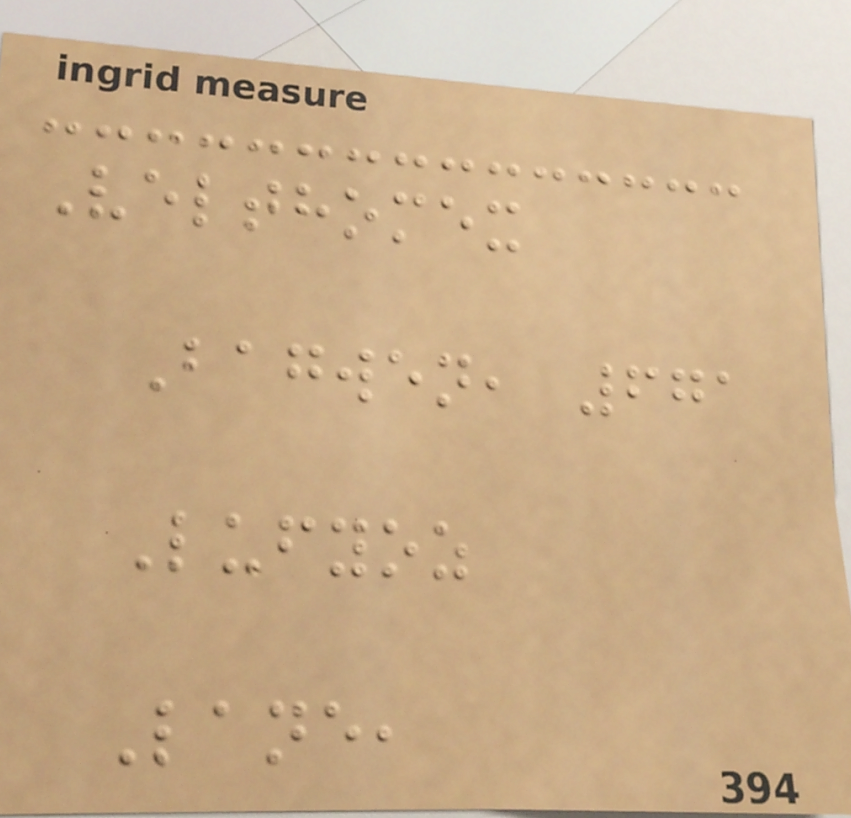Velthomex
Bagwen, 671
Lufyoz
Lane,
